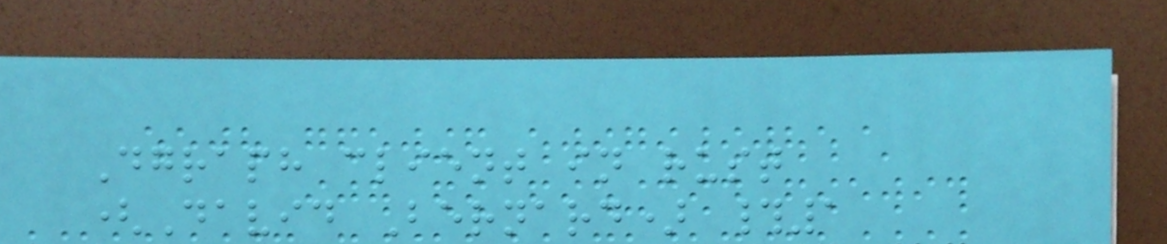Dgraph client in rust
(David Bernard) #1
